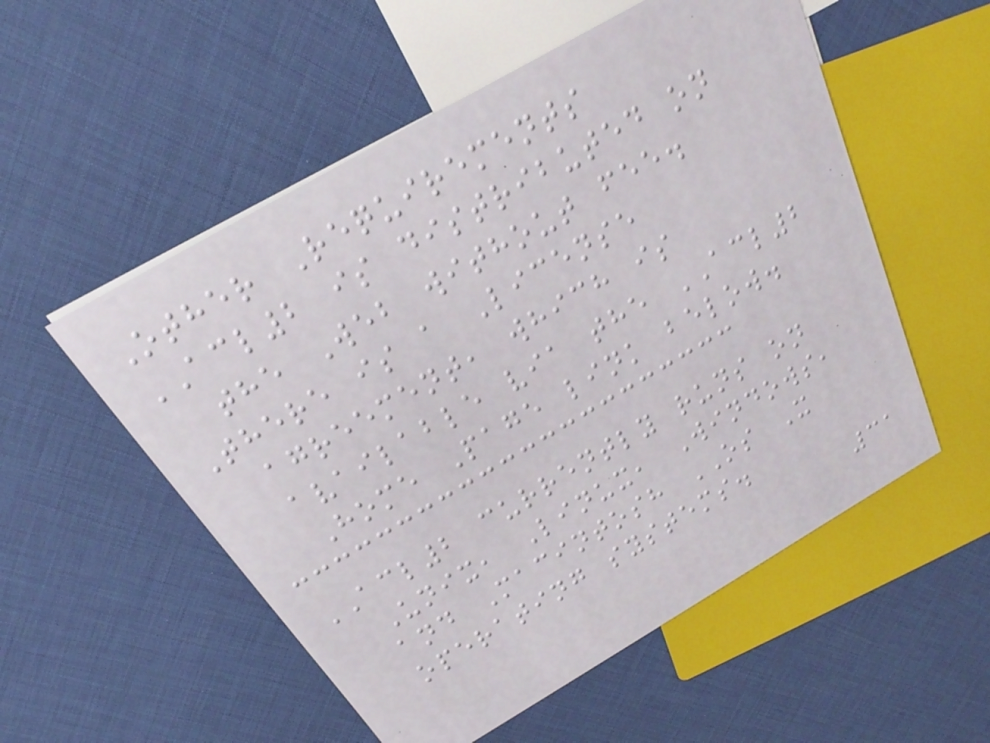Other Requirements
ACL2 is distributed on
the Web without fee.
There is a License
agreement, which is
available via the ACL2
Home Page link below.
ACL2 currently runs on
Unix, Linux, Windows,
and Macintosh OS X
operating systems.
31
